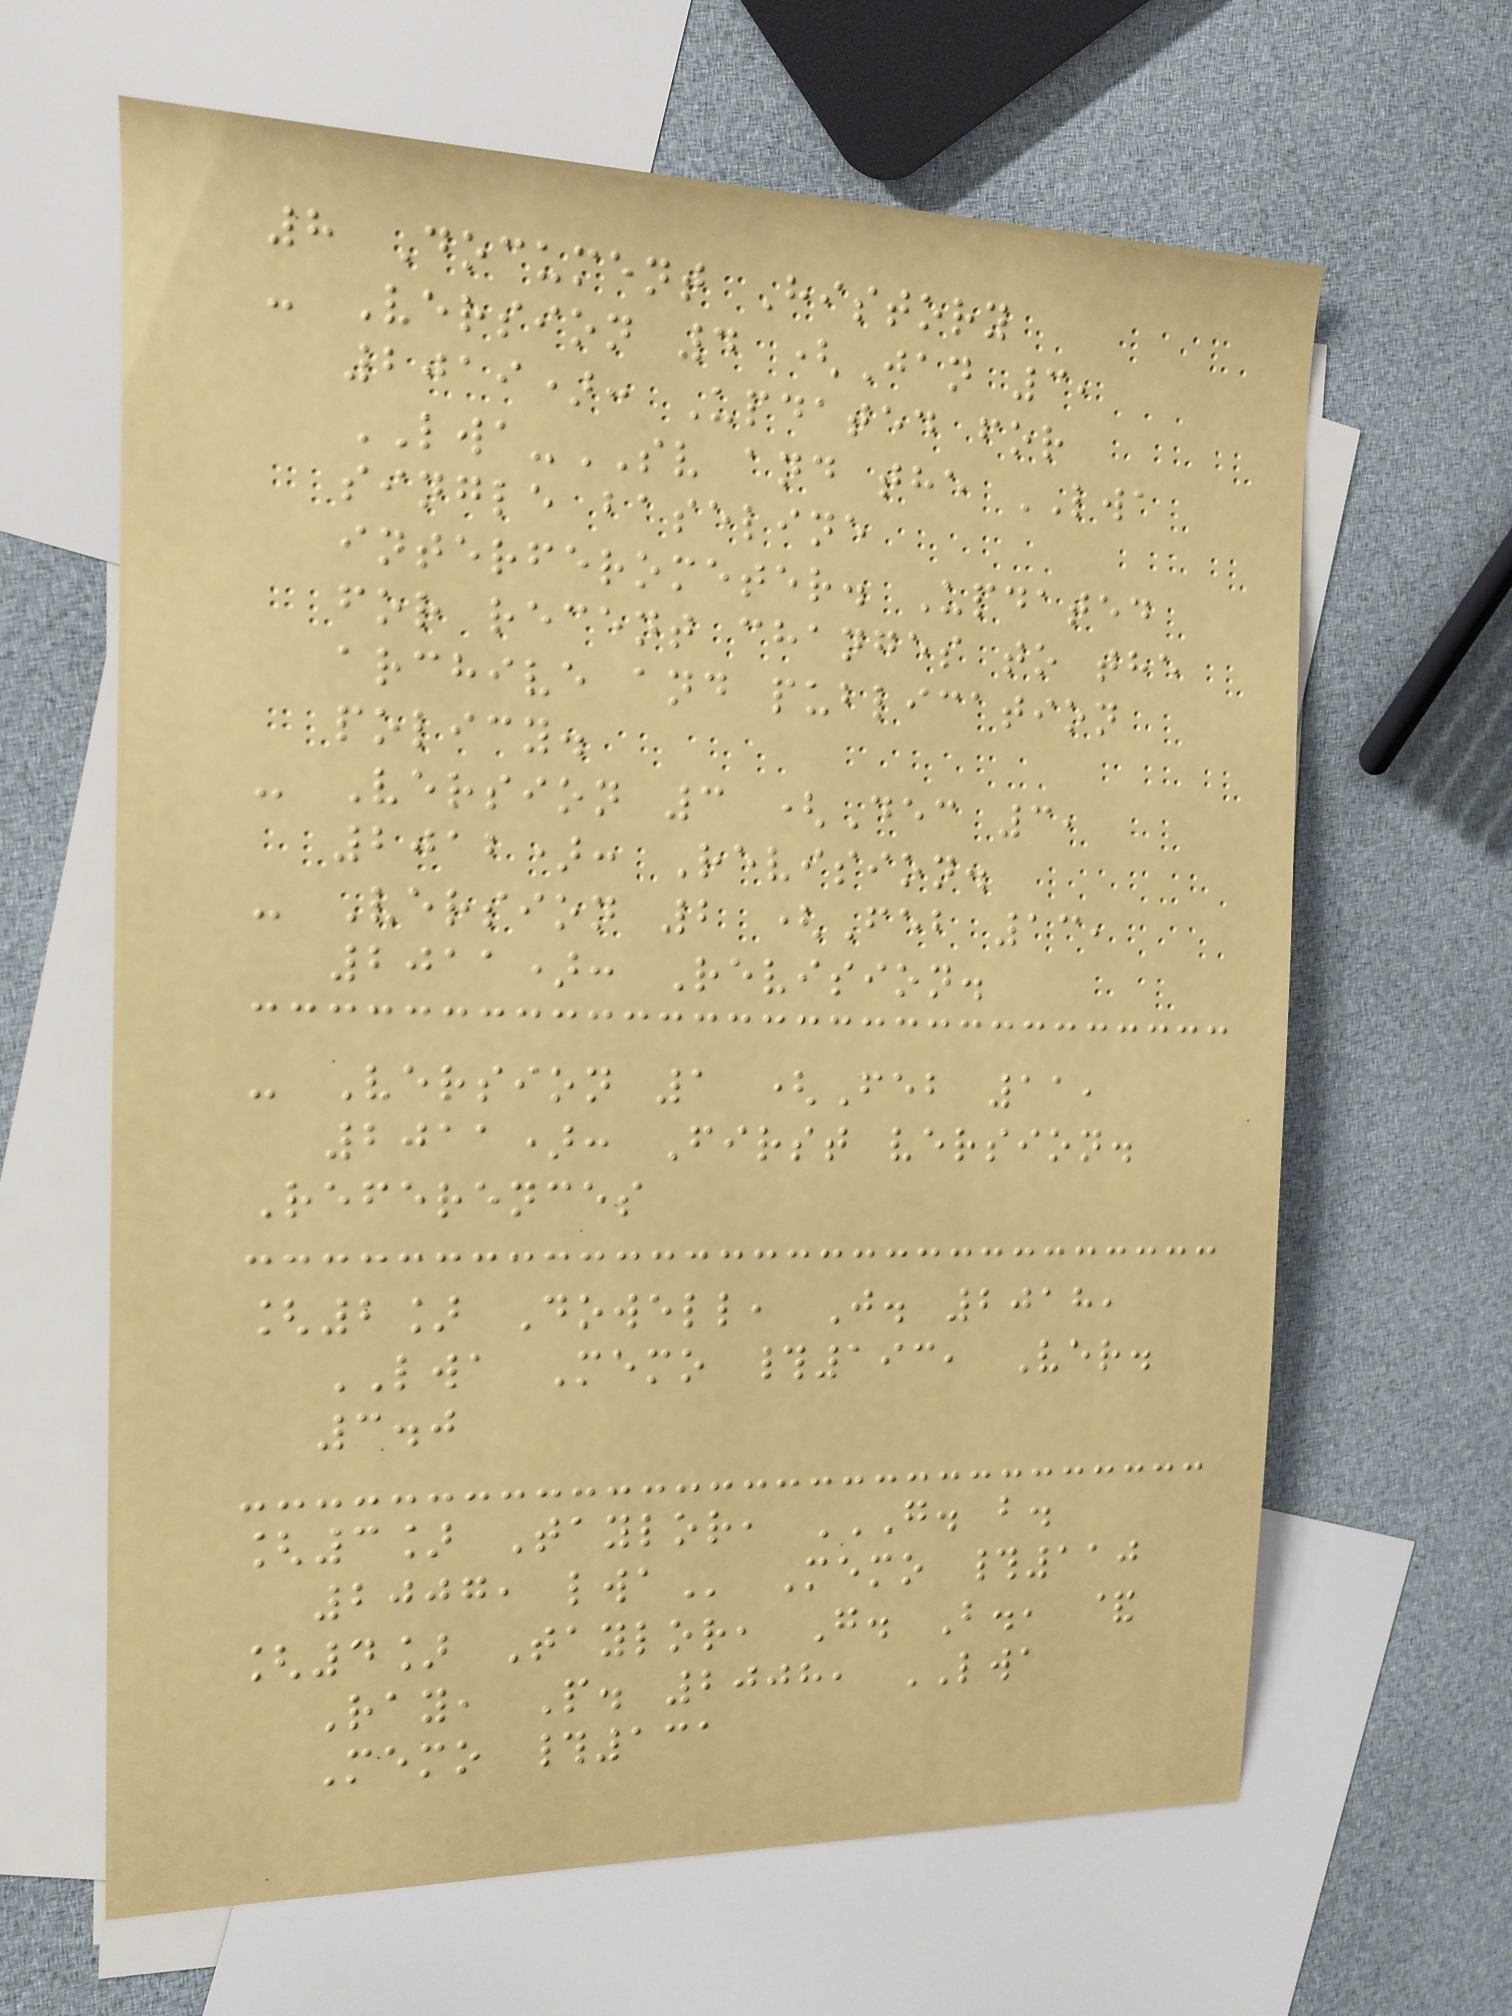8 Document History
- Version 4 (Jan 3,
2019): Updated for
LWA-SV and the LWA
single baseline
interferometer. Updated
for recent changes to the
archive and publication
policy.
- Version 3 (Dec 3,
2012): Revision.
- Version 2 (Feb 13,
2011): Revision.
- Version 1 (Feb 11,
2011): First version.
References
[2] Dowell, J. 2018,
LWA Memo #193, Ver.
3.0
[3] Taylor, G. B.
2007, LWA Memo #110
[4] Taylor, G. B., &
Ray, P. 2008, LWA
Memo #131
